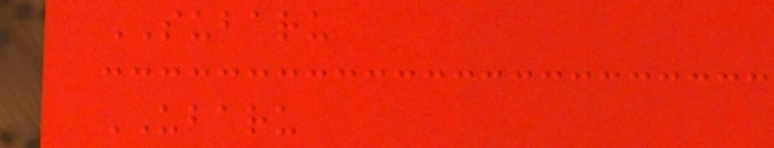SUBARU
UBARU
